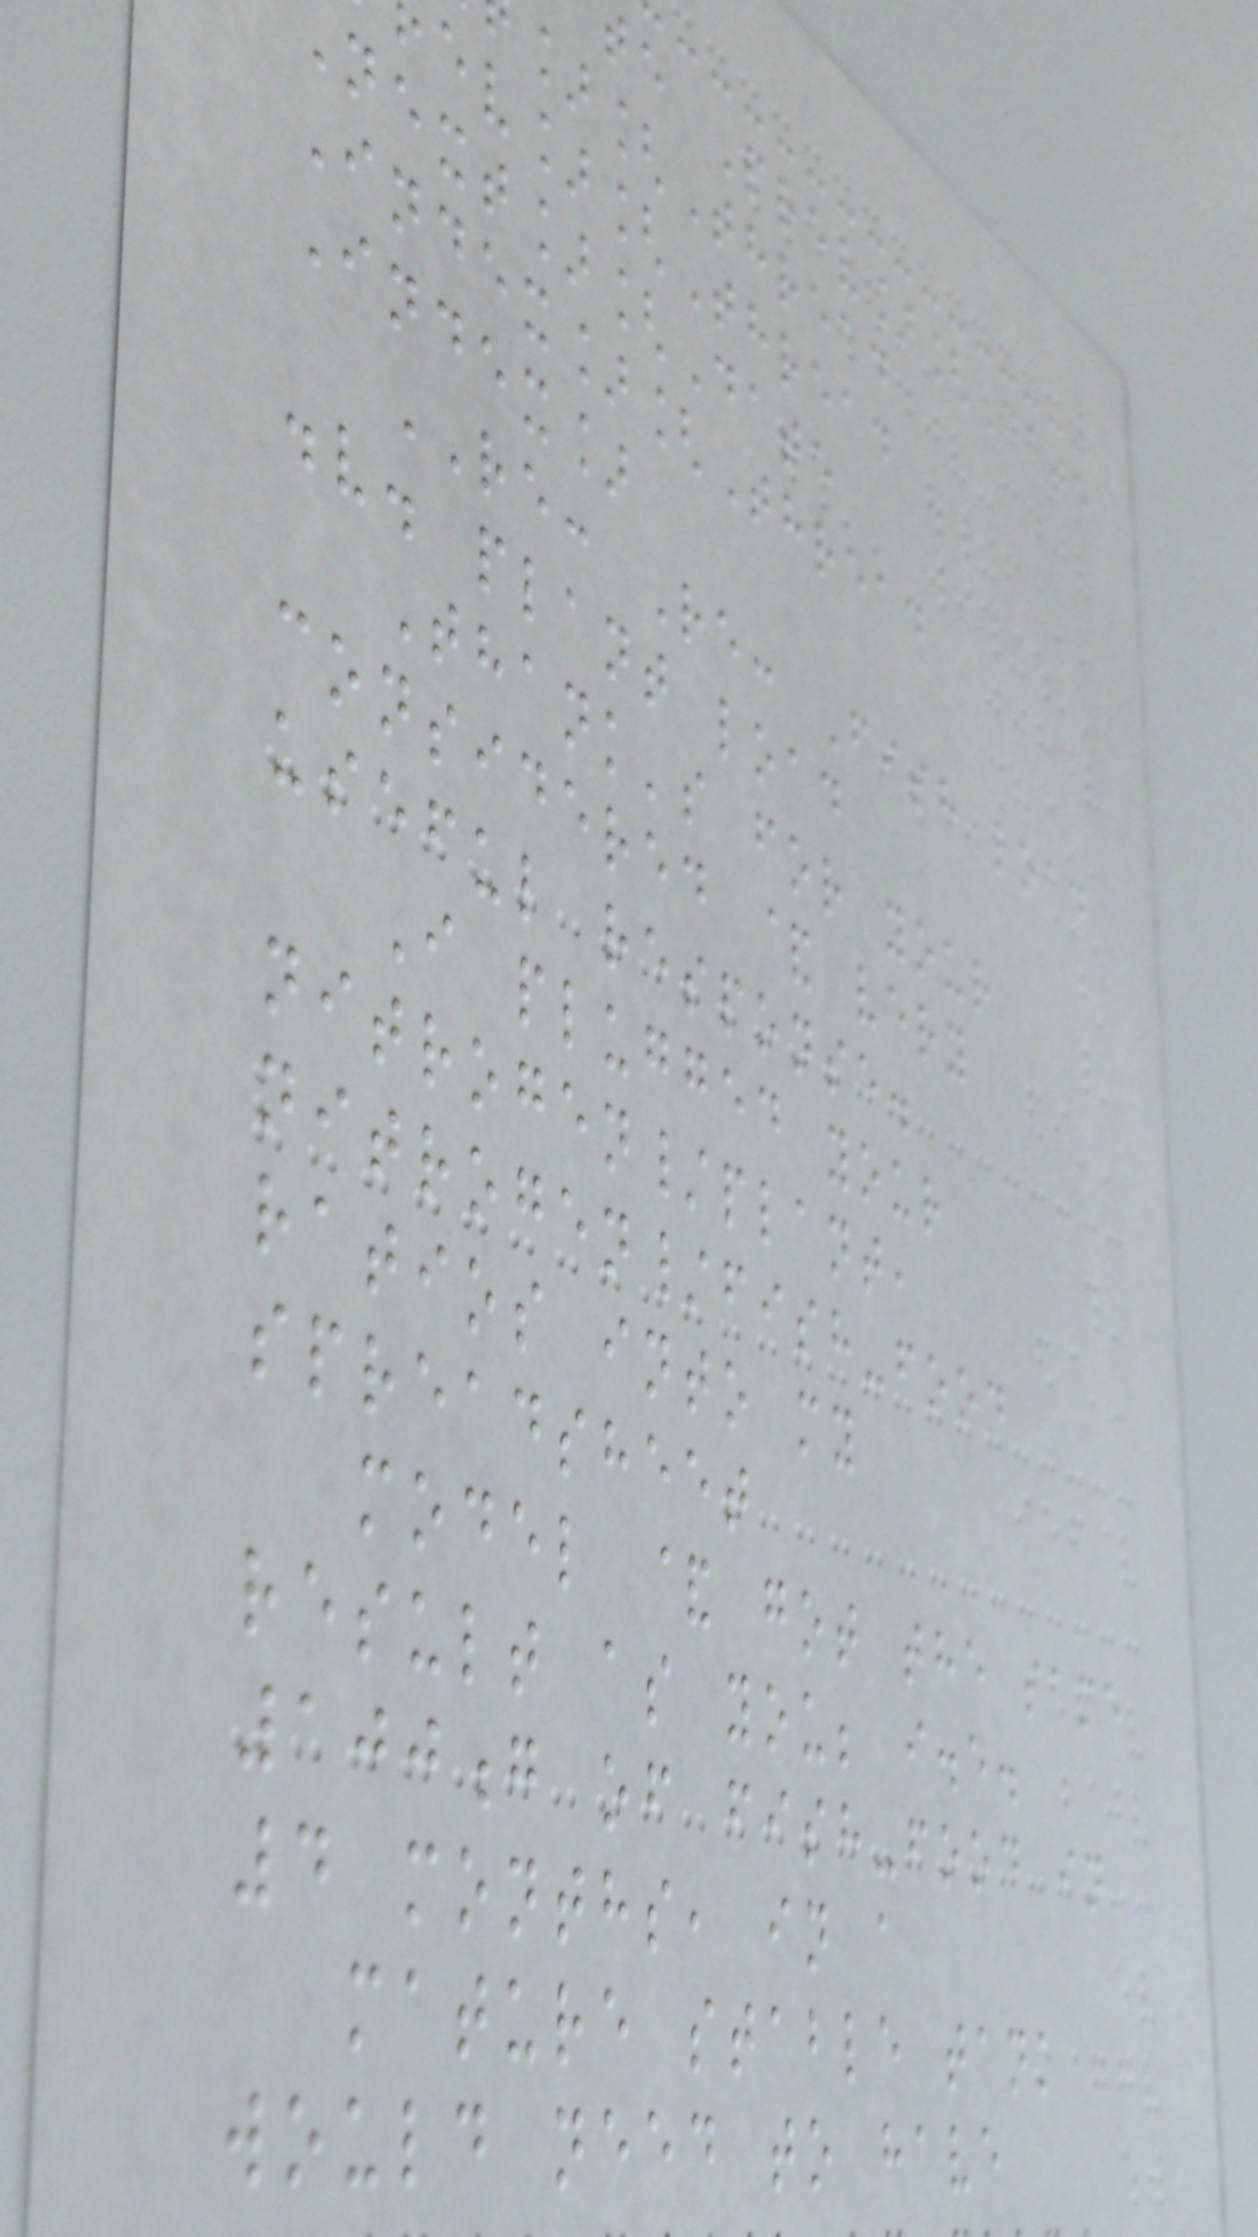te Prev][Date
][Thread
ev][Thread
ext][Date
Index][Thread
Index]
RE: Re: Fish load
.v. plant load
Thank's for your
considered & very
useful response.
I plugged your
nitrogen/plant,
nitrogen/fish-food
ratios into my
spreadsheet
model & got the same
result as you; i.e.
100g of fish-food in
4 months, in a
mature stable tank
would need to have
